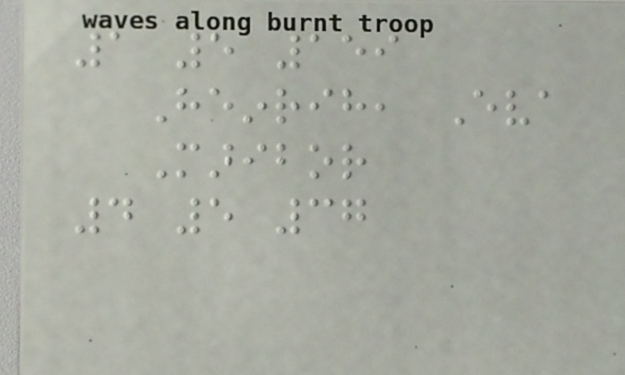1 5 159
Heinrih, Eva
Maribor
4 5 37
